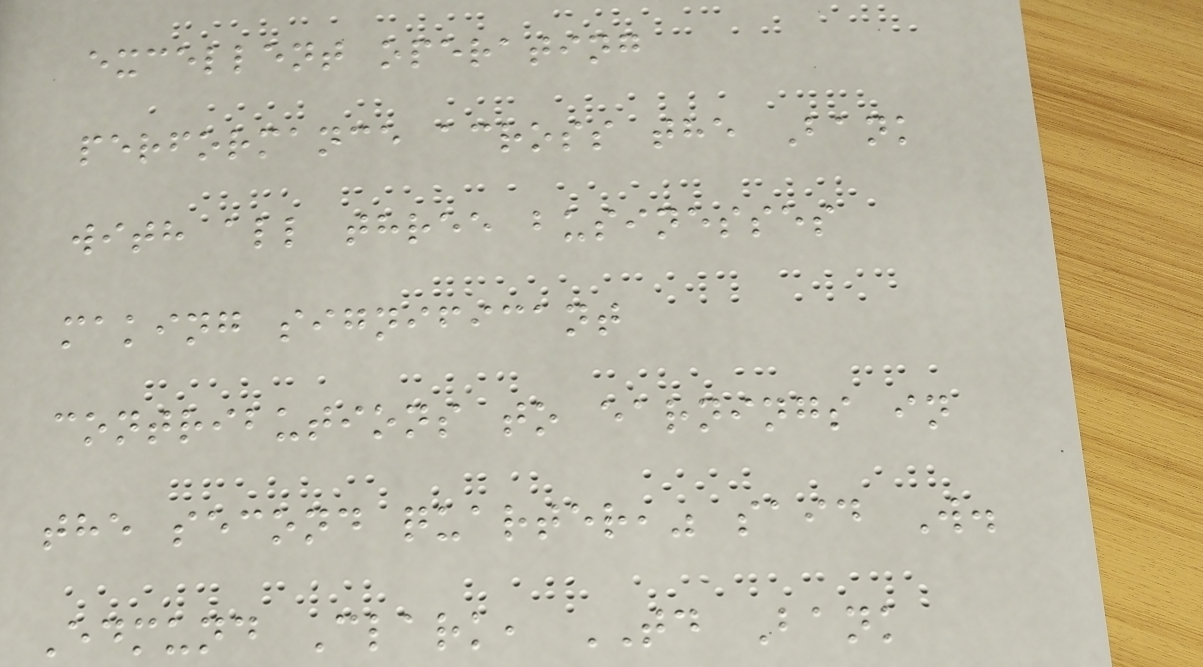excellent operating
performance across the Bank
with all three businesses
making significant
contributions to earnings in
the second quarter," said W.
Edmund Clark, TD Bank
